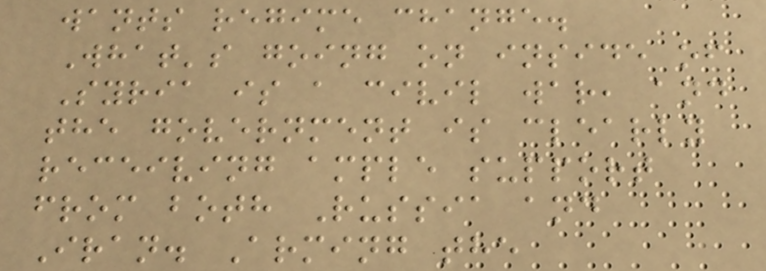wants regime change.
What's going on inside of
Syria is a civil war, and
the government is clearly
receiving ample support
from both Russia and
Iran. Arming the
